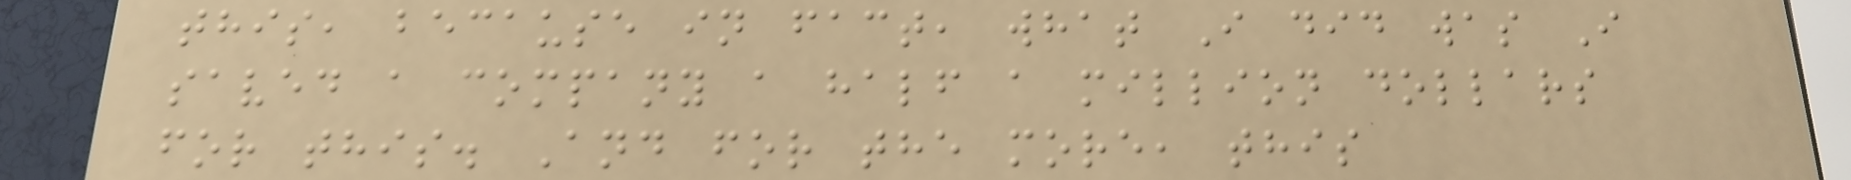this, because in fact, what I did was I
saved a company a half a million dollars
for this. And for the more, this
